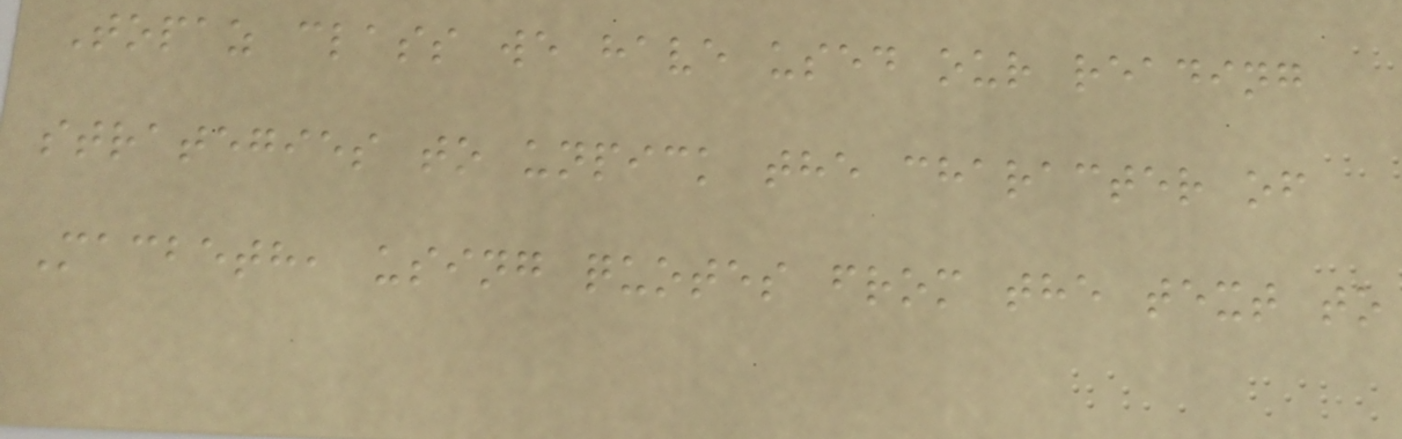Topaz class we have used our reading
strategies to unpick the character of
Macbeth, using quotes from the text to
